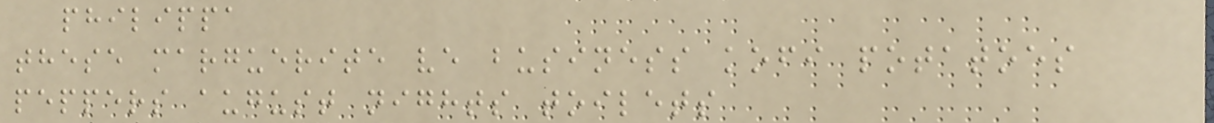philippa
these marguerite ve business kofi potatoes
peppers august nights toilets
